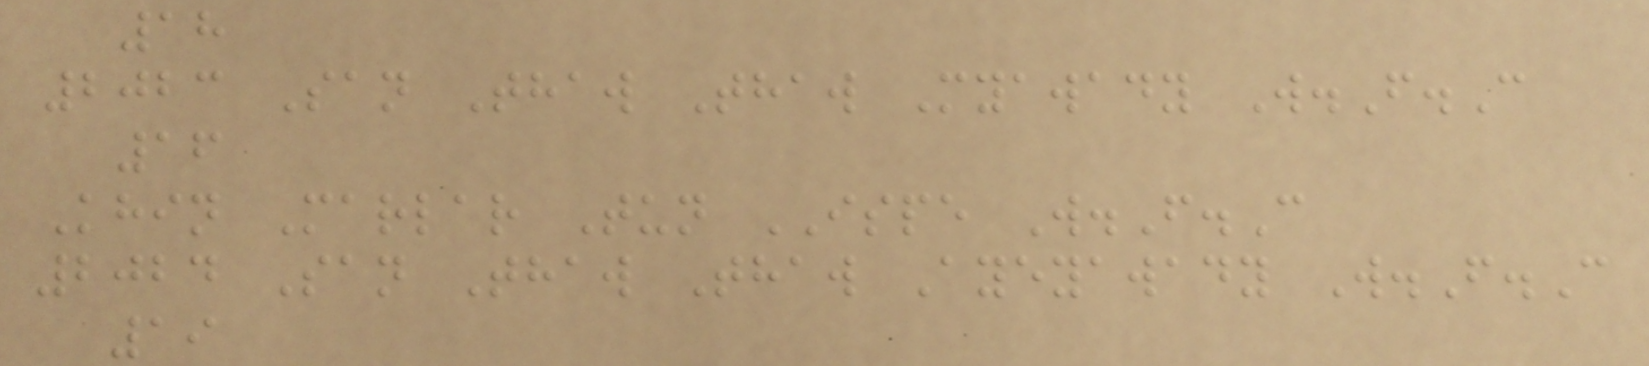18
2023 San Thaw Thaw Myawady W.F.C
16
Khin Marlar Tun ISPE W.F.C
2024 San Thaw Thaw Ayeyawady W.F.C
19
